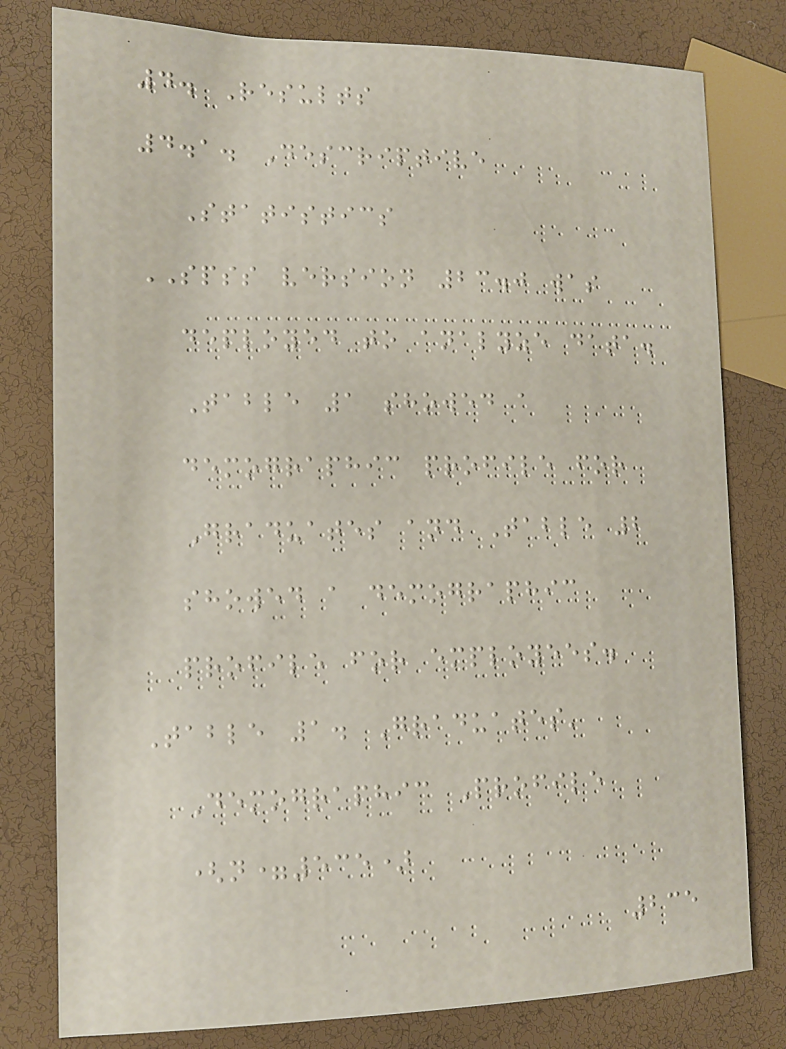4. Results
4.1. Descriptive
Statistics
SPSS version 23.0 was
deployed to analyze data.
Table 1 showed a
demographic profile for
Graduates and Table 2
showed a demographic
profile for employees.
Table 1. Graduates'
Demographic Profile
(n=535)
235
